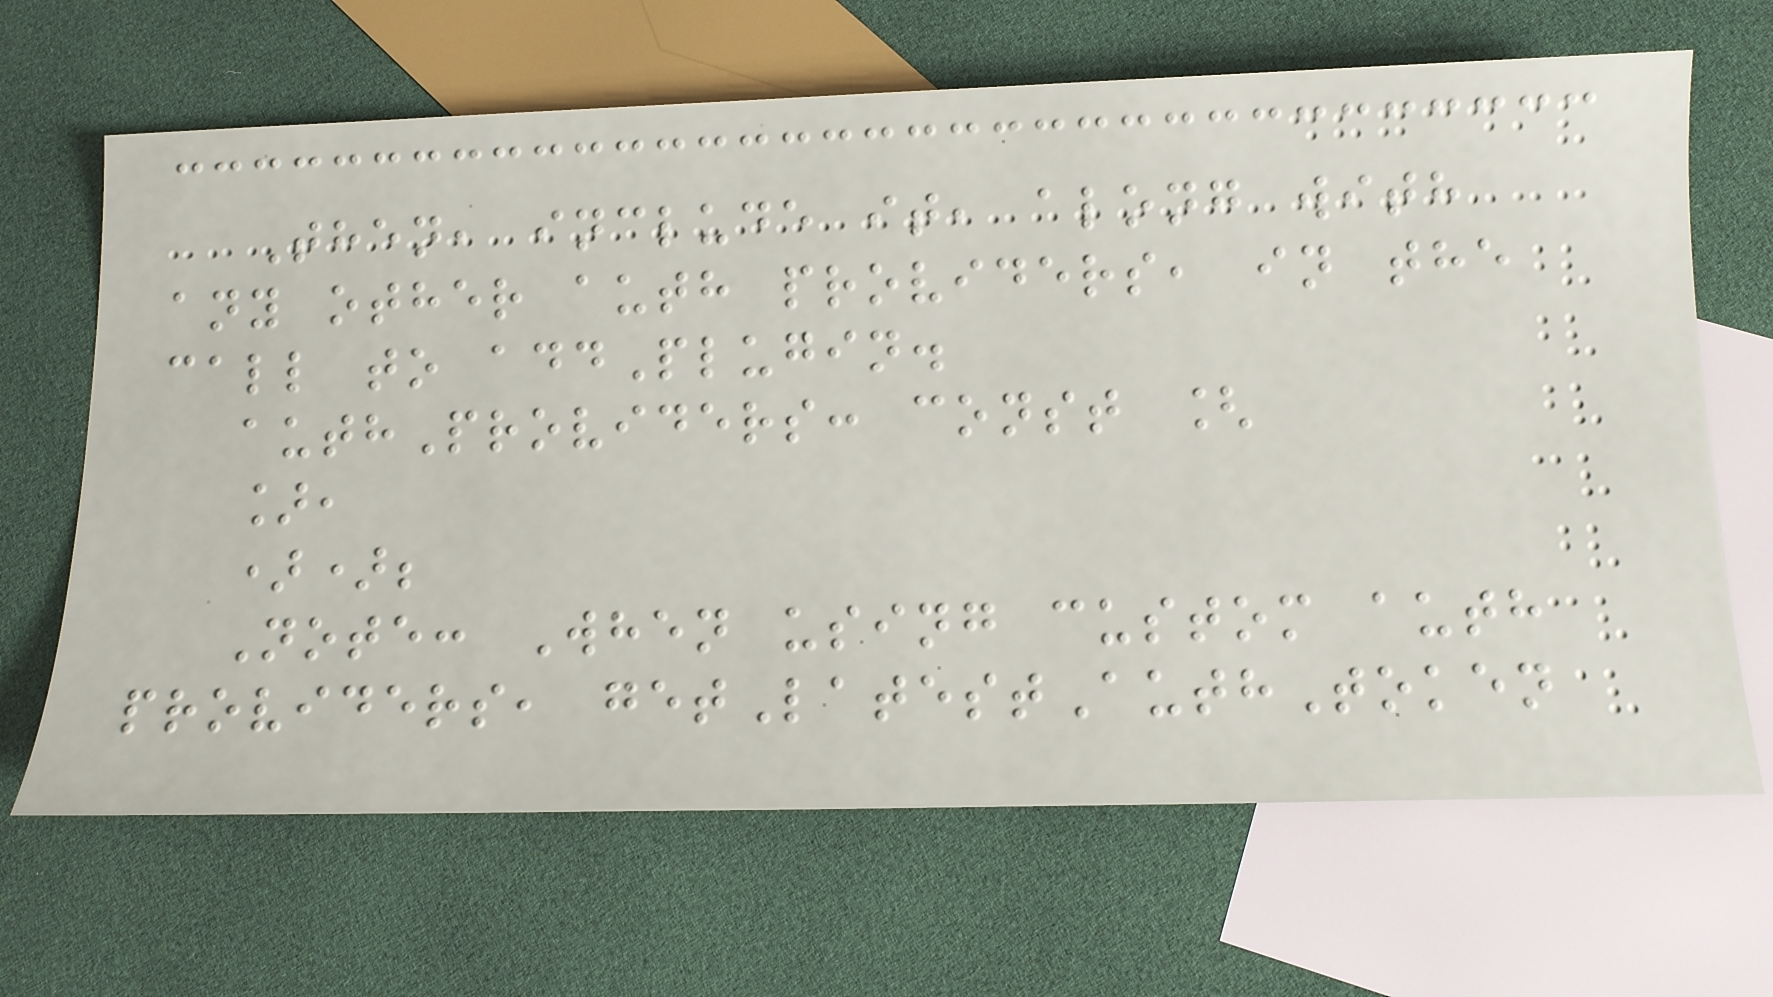Then, include it, along with
any other auth providers, in the
call to addPlugin.
authProviders: const [
],
));
Note: When using custom auth
providers, getLatestAuthToken
